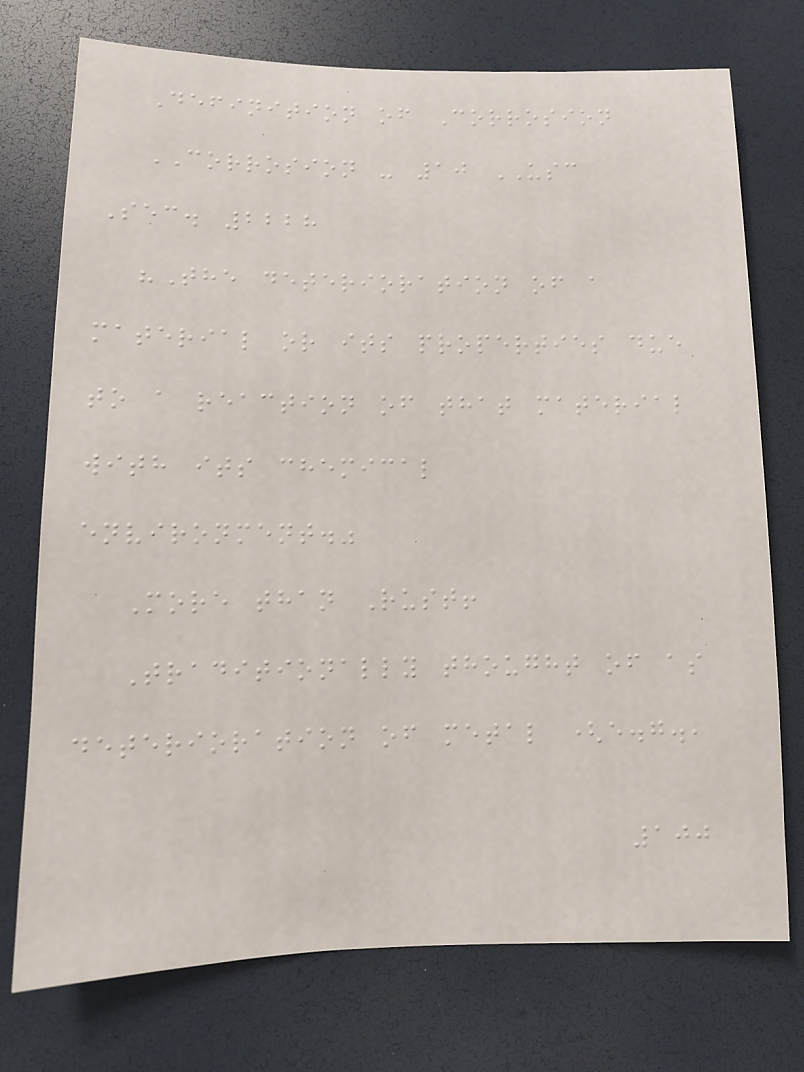Definition of Corrosion
CORROSION - 10 USC
Sec. 2228
"The deterioration of a
material or its properties due
to a reaction of that material
with its chemical
environment."
More than Rust!
Traditionally thought of as
deterioration of metal (e.g.,
100
